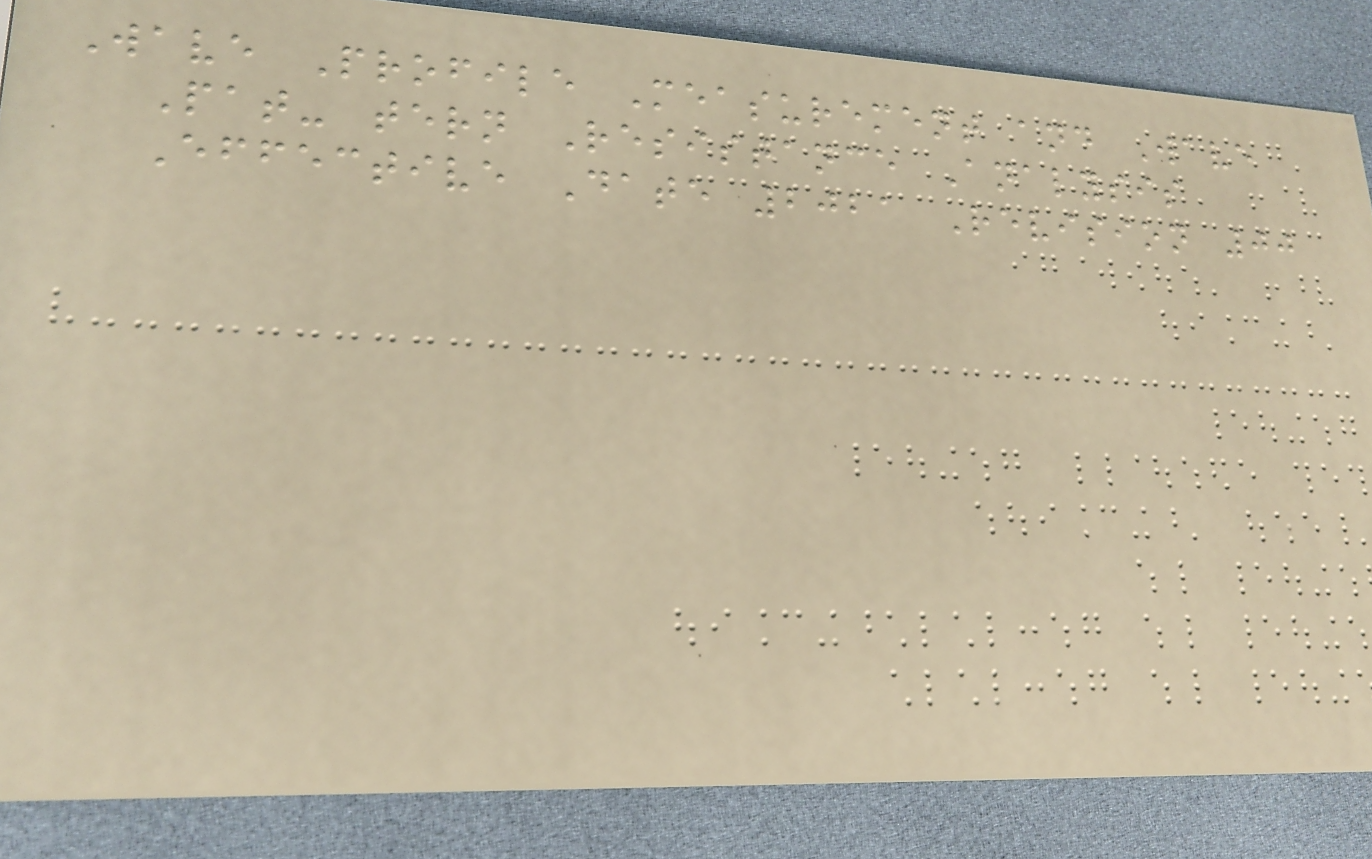Wave Profile Measurement and Wave
Pat- tern Resistance Analysis
Effective Date 2021 Revision 00
